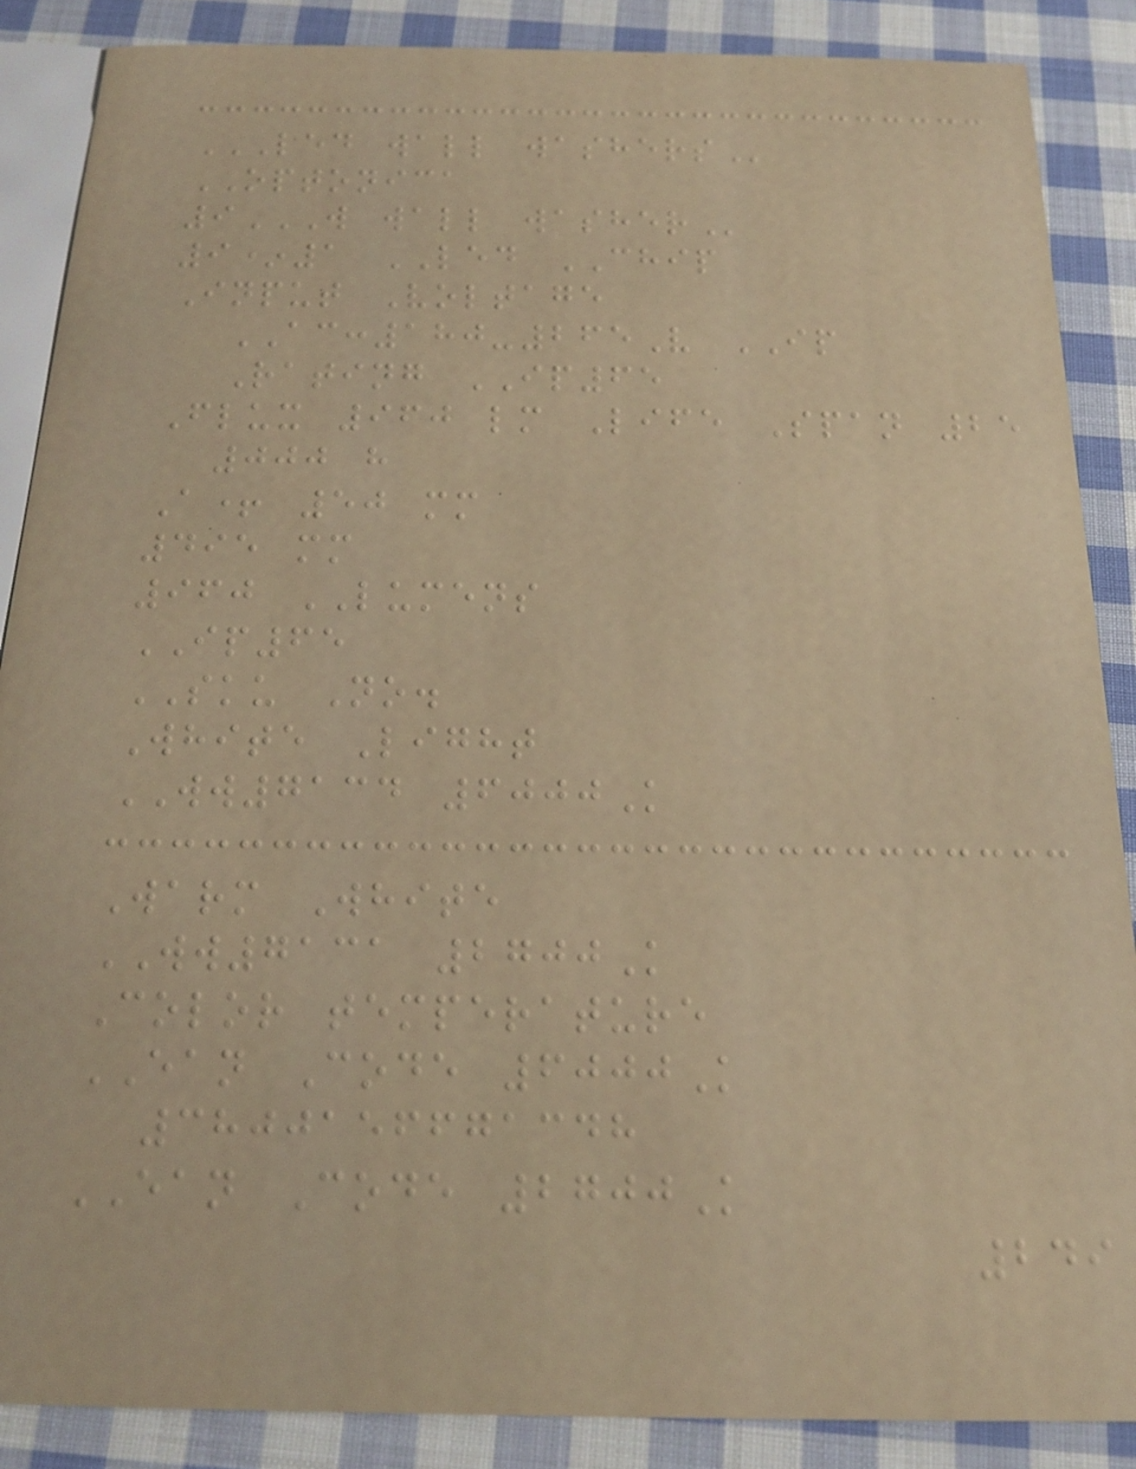LED WALL WASHERS
OPTONICA
9W WALL WASHER
9*1 LED CHIP
Input Voltage
AC:180-265V IP
Rating IP65
Flux 960 lm Life Span 25
000 h
A+ 50 mm
495 mm
960 LUMENS
IP65
SKU No.
White Light
WW7134 6000K
Warm White
WW7131 2700K
Color temperature
EAN Code 6000K
3800156671348
EAN Code 2700K
249
